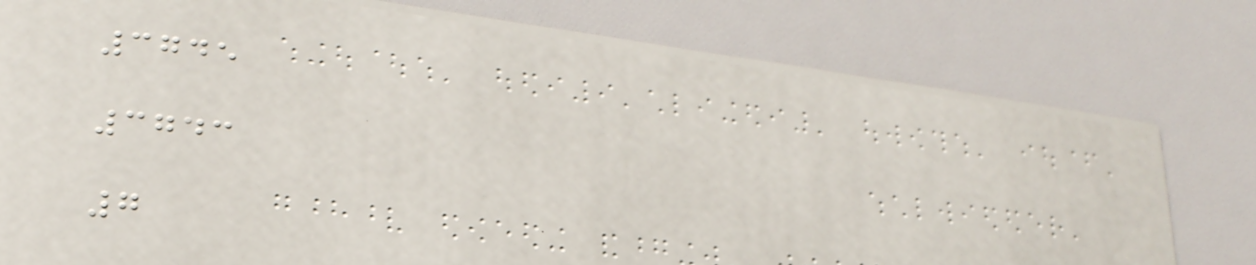3745
3743
7
